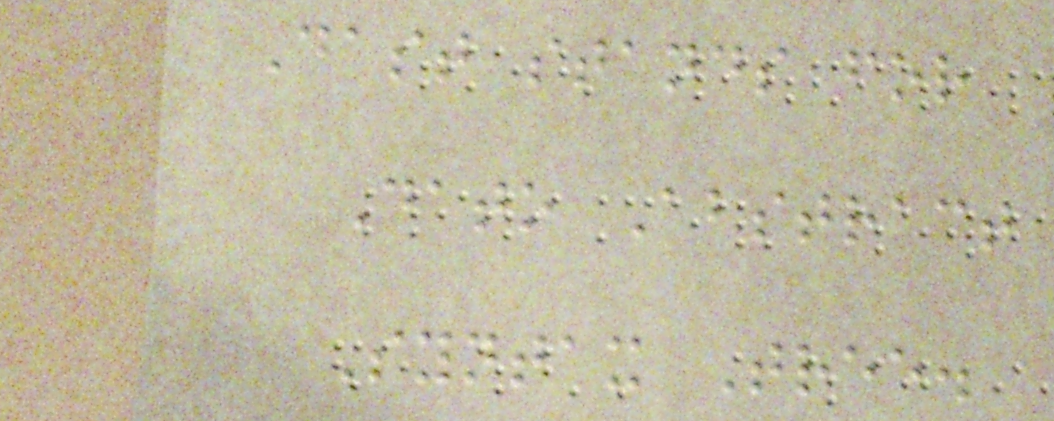Dast stands for
Dato Abstract
Syntax Tree.
